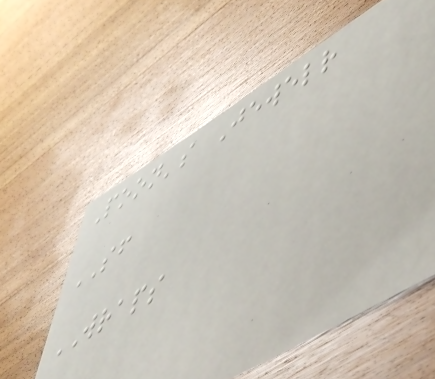Poon's Jewelr
SF
WRAPS
